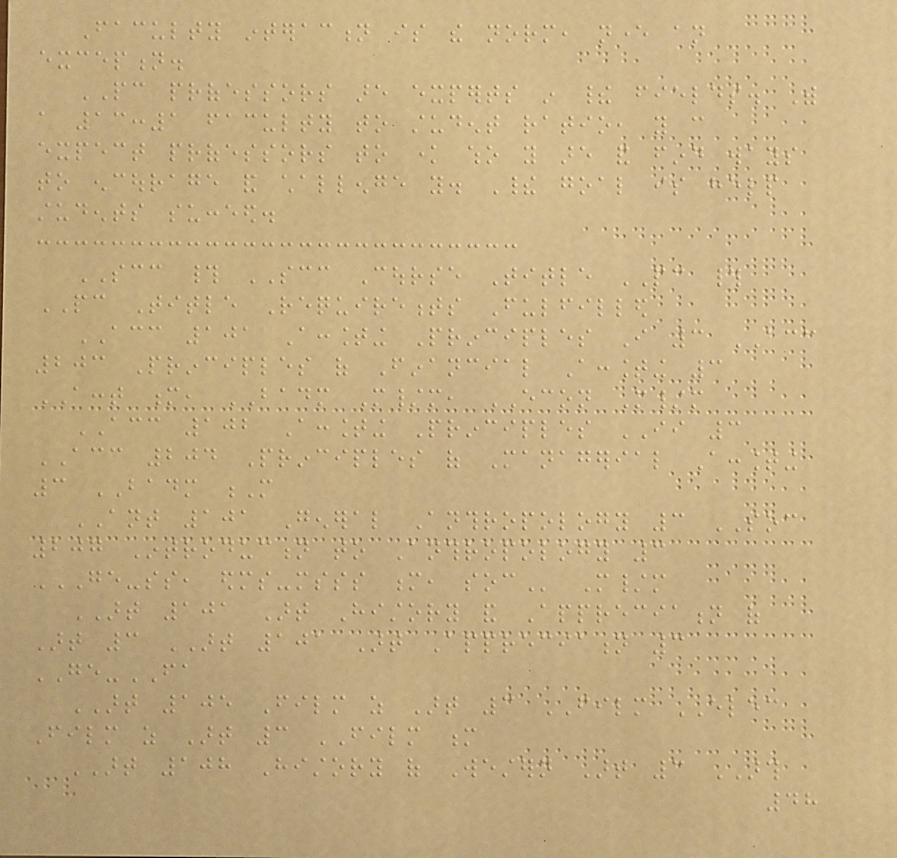Faculty interaction is the norm, never an
exception.
PC professors are experts in their fields. With
a 13:1 faculty to student ratio, you can
expect professors to know who you are and find ways
to encourage and challenge you. Their goal is help
students succeed.
SCC # SCC Course Title PC #
PC Title Requirements Fulfilled
ACC 101 Accounting Principles I 3 ACC
203 Principles of Financial Accounting 3
ACCT m, BADM M/m, ECON M/m
ACC 102 Accounting Principles II 3
ACC 204 Principles of Managerial Accounting
3 BADM M
ANT 101 General Anthropology 3 SOC
207 Introduction to Anthropology 3
GE-SS, EDMS-MSSS M, SOC M/m
ART 101 Art History and Appreciation of
Art 3 ART 101 Art Appreciation 3
GE-FA
ART 105 Film as Art 3 FILM ELEC
Film as Art 3 FILM m
ART 108 History of Western Art 3 ARTH
48
